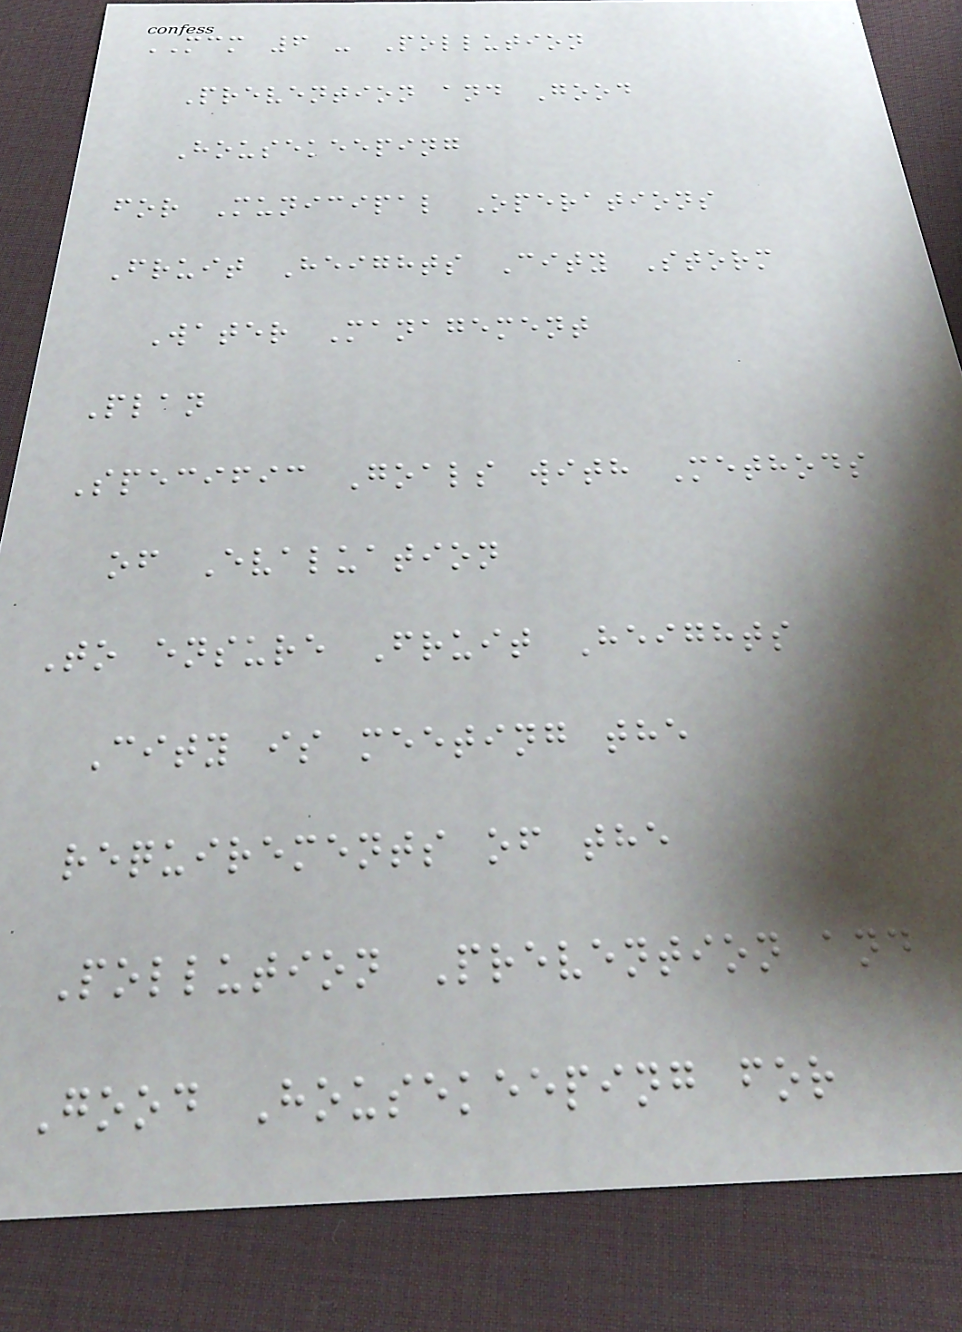MCM 6 - Pollution
Prevention and Good
Housekeeping
for Municipal Operations
Fruit Heights City Storm
Water Management
Plan
Specific Goals with Methods
of Evaluation
To ensure Fruit Heights
City is meeting the
requirements of the
Pollution Prevention and
Good Housekeeping for
